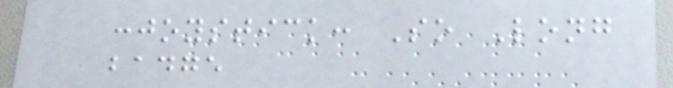:joystick: So Long
badge
